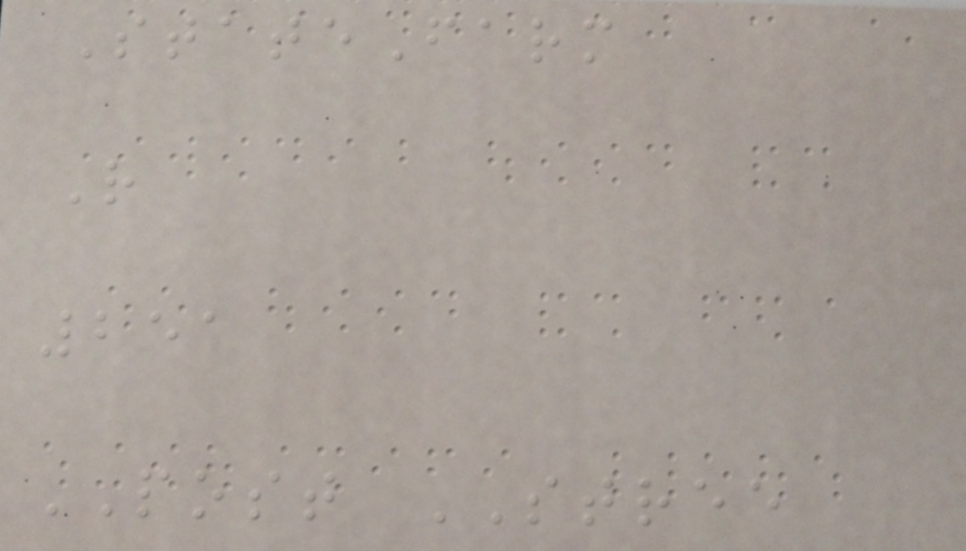StateFarm
R
251
POST STREE
